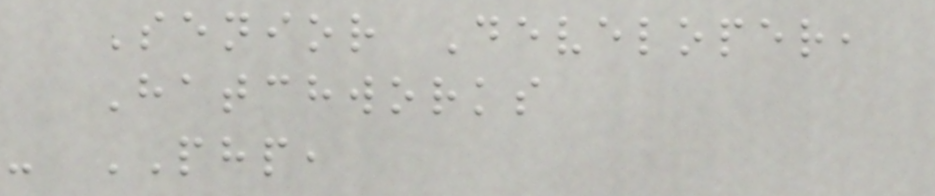Senior Developer,
Hatchworks
- PHP,
